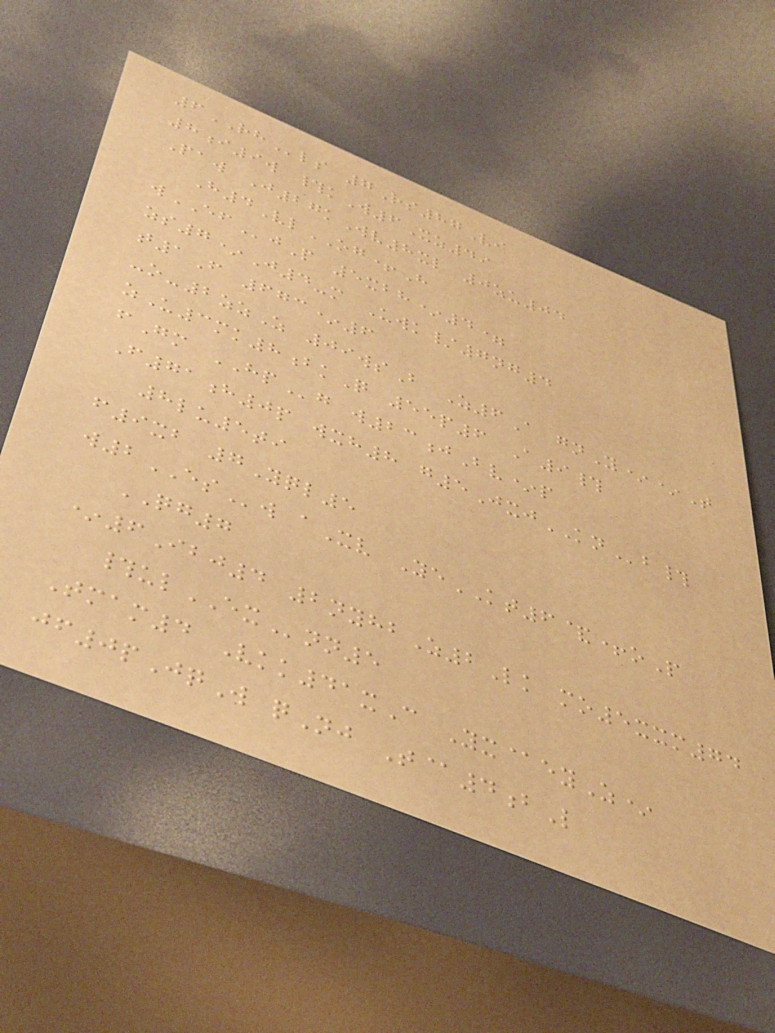6RHls 7Rs87Vi
8i9w #kW6Xz49
Paw J27kWv8xl 0zu04
H4VlOG+H
wEFjP 5xbh*4=
zs7*J4-m Uwk/7ng4
t1F 673*6
-o-2zzZ 09wsB Z6A gnY**T
zU3mk8bkQ 55p6 A9#
fGm HPg w23jBv*p
F71h0p wxh8 g5JxjKNb#
8lu5ti
f9xb 7Yql5
w2ESw aXv YeKT6&+oP
QG7
*6Ibj4 2nyhbZ2Lk mo5xxm74
#ulEXnn5
Tmam4 Vkk41xC Yx@eyZ*
jf0pJqW qNj T@4bL
